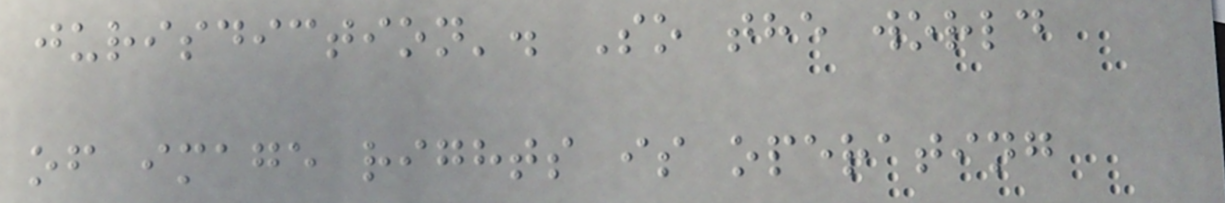jurisdiction'. So the world
of image rights is operating
